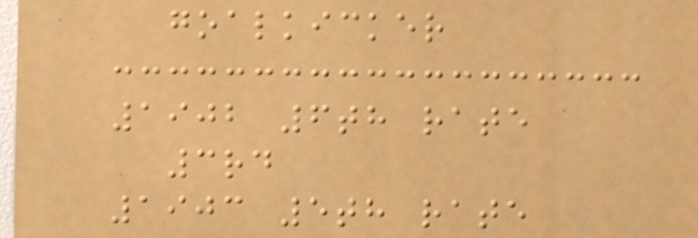goalkicker
1902 6th rate
3rd
1903 5th rate
